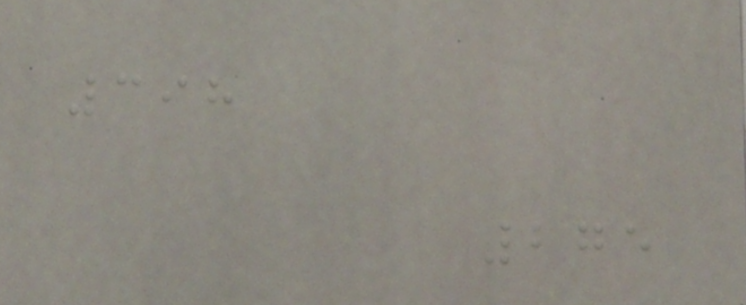398
275
